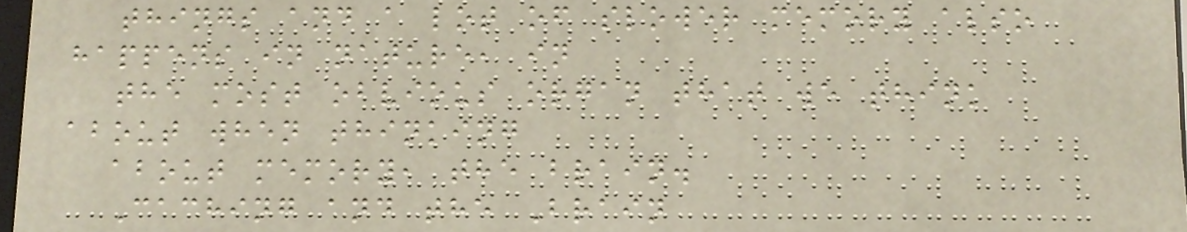things and a lot of slower memory also
happens in nature, in
the most obvious organ that we think
about when thinking
about memory, the brain.
Caching and the Brain
